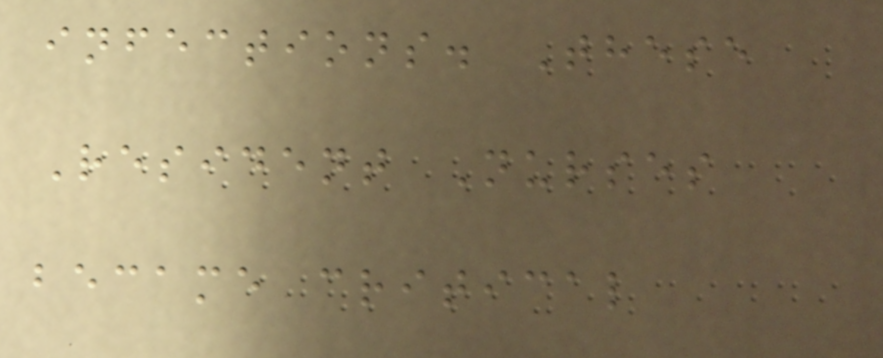infections. These
Resident Nurses
became critical
